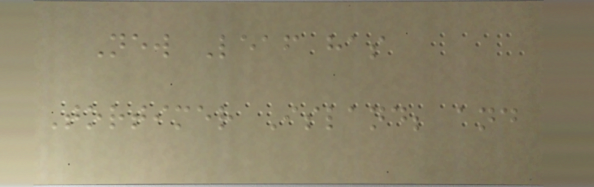New Leaf has
Tortimer Island; and
